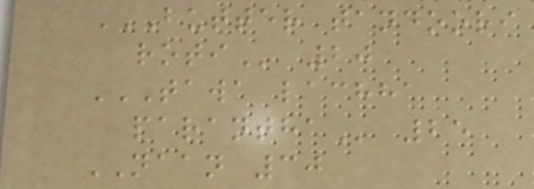BUTTER TANDOORI
ROTI 20
TAWA LACHHA
PARANTHA 25
NAAN 30
